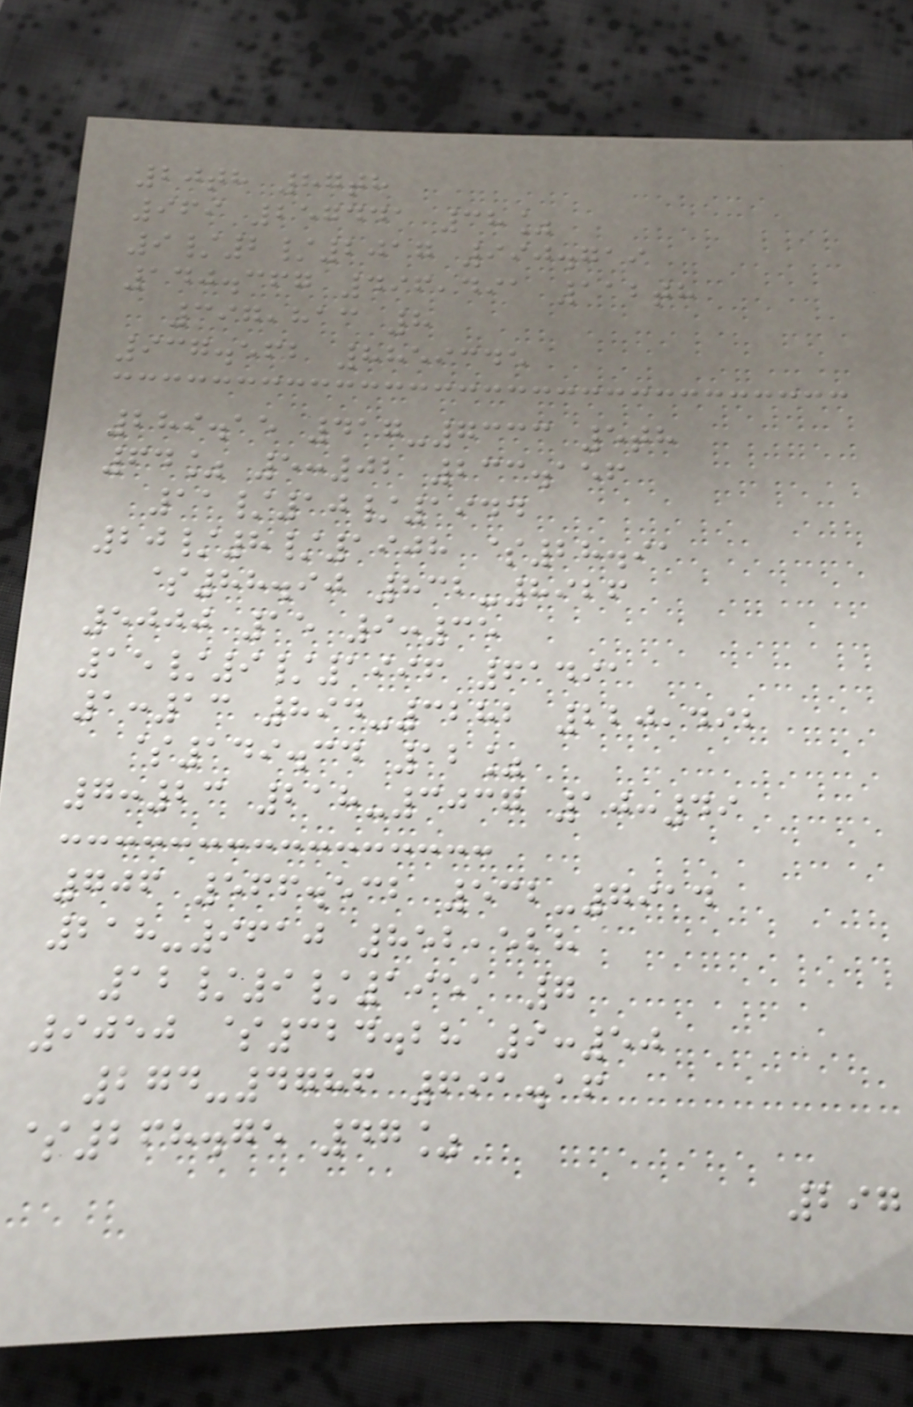20th 87th
969 257441 38%
9/2/2017 990.719
140.367 496,491 112th
397,813 8
937.562 8859345
289.15 417-7333 5th
64% 5:02 233.156
11/10/1944
20/8/1908 $28.91
$88.90 832-8926
5000 15 9:35
15/9/1996 61491
1:13 894-3282 220,492
$149.34 12%
7:23 218-3037 10:49
706 566.532 532-7914
218-9610 852,528
12/9/1951 7
9050 $324.28 9:50
274-4786 691.16
$268.75 47%
297
